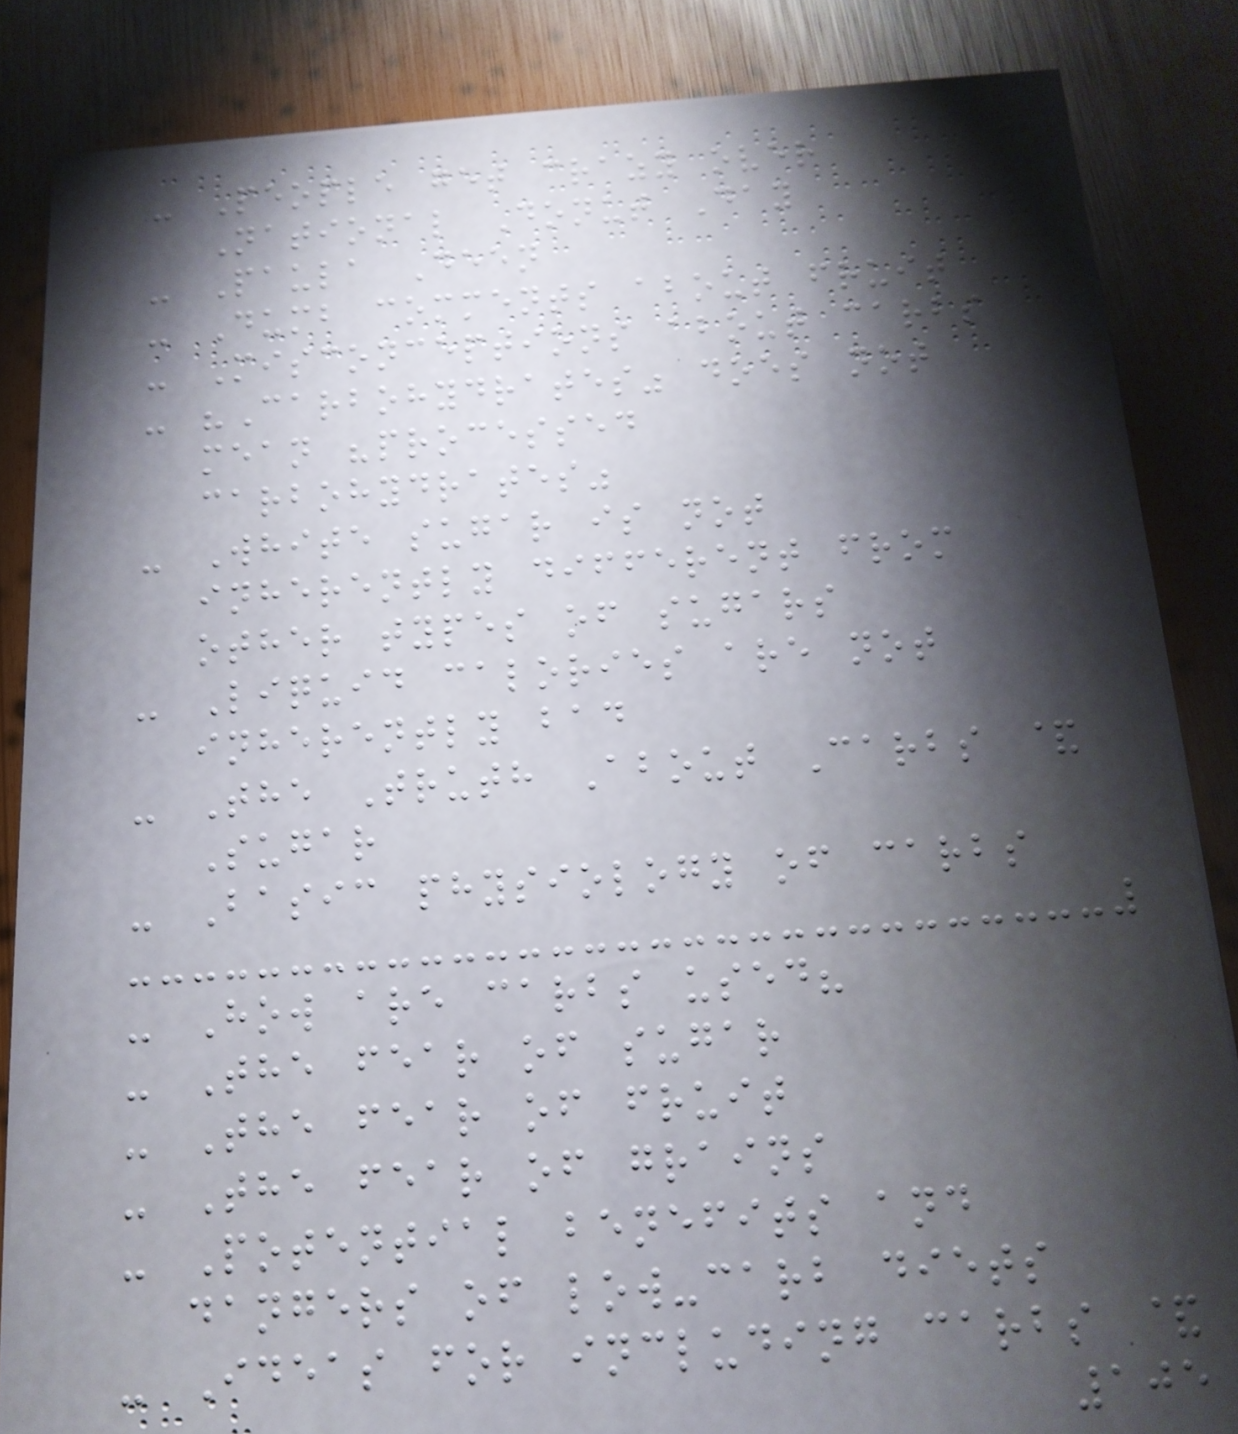- People get crazy over
National Donut Day
- Paula Deen
- Dumb comments about fruit
- Misconceptions about carbs
- "Carbohydrates" does not
mean "processed
carbohydrates"
- White sugar is not
inherently different from
other types of sugars
- Liquid calories are not
inherently bad
- The Truth About Carbs &
Sugar
- Basic physiology of carbs
- How are carbs used?
- The fear of sugar
- The fear of fruit
- The fear of grains
- Potential benefits and
dangers of low-carb diets
- Ideas for including carbs &
105
